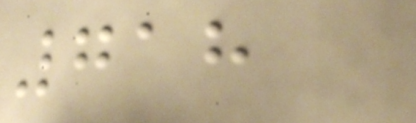718
